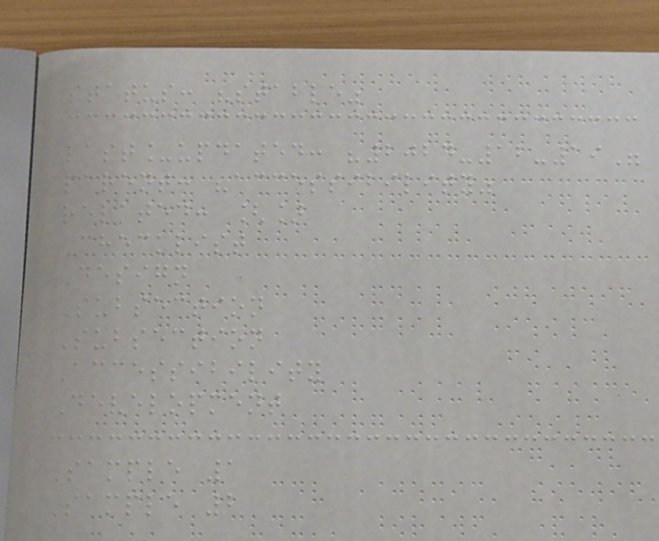status: "stable"
last_updated: "2024-12-19"
parent: "accessibility"
related: []
Checklist
Design
Subsection
Subsection
Accessibility
Development
Sample 1
Sample 2
